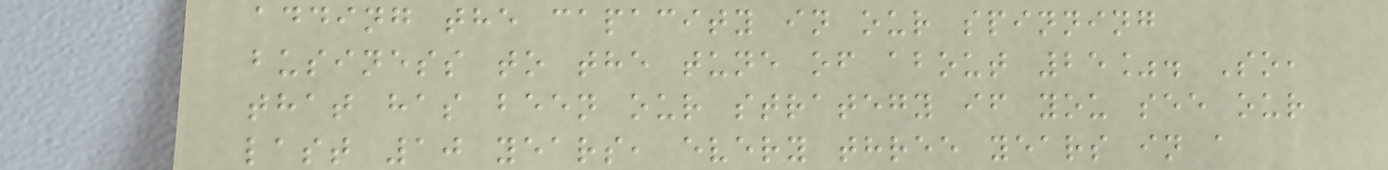adding the capacity in our spinning
business to the tune of about 25%. So,
that has been our strategy if you see our
last 10 years, every three years in a
